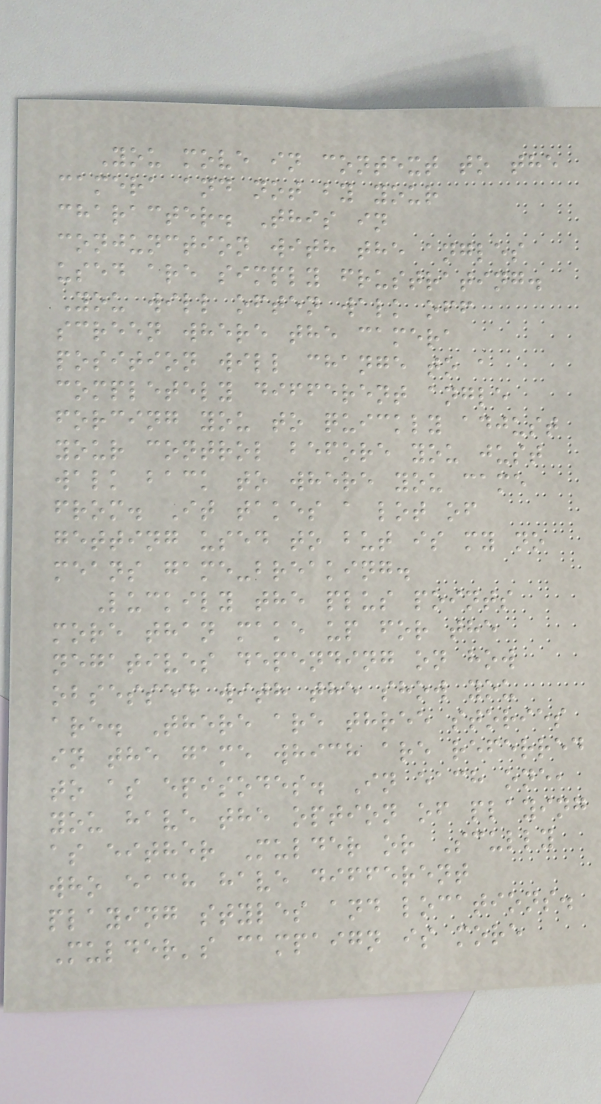You move in context to the
camera and not by your
character. This in
conjunction with the angles
used are simply frustrating.
You will often walk off
screen where the camera
position will change to a
completely different angle
forcing you to quickly adjust
your control before you just
walk back to where you came
from. It takes a lot of
getting used to but is my no
means game-breaking.
Luckily the plus points
more than make up for the
negatives depending on how
obsessed with the show you
are. There are three stories
in the game which are referred
to as episodes. In each one,
you have the option of playing
as either Mulder or Scully
who each have different
playing styles and locations.
Mulder's campaign is more
